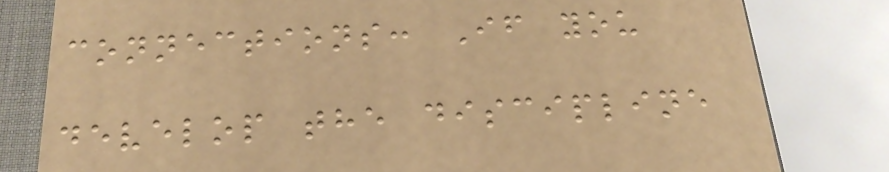connections: If you
develop the discipline
